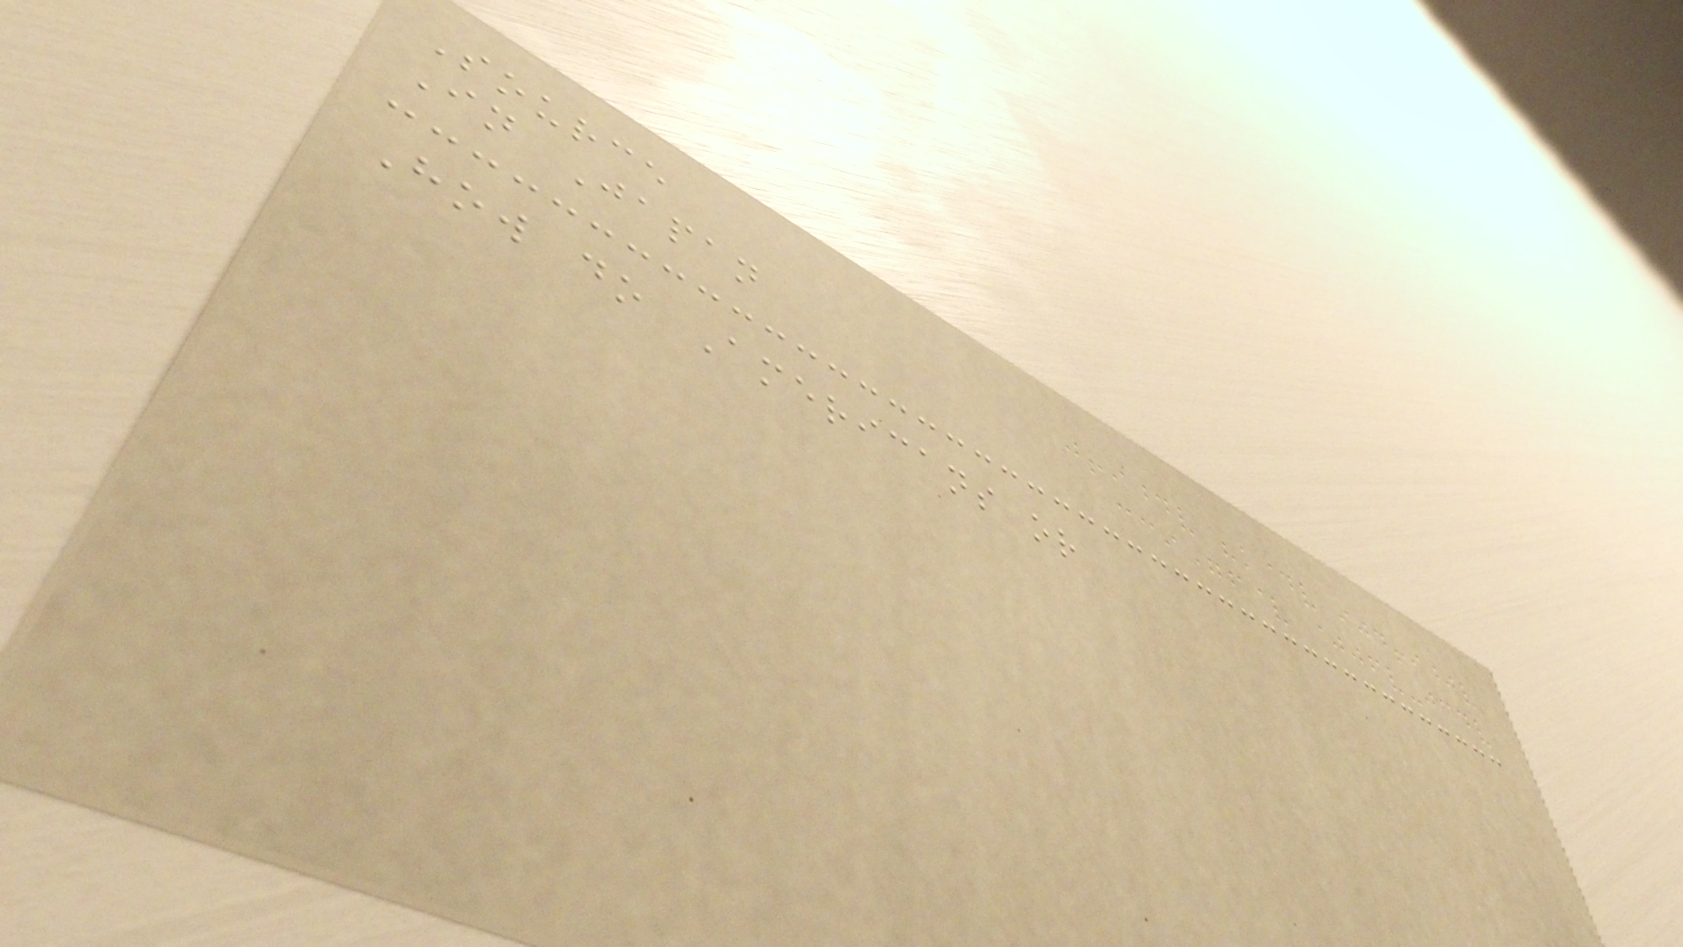Source
In Japan
How do Americans or
